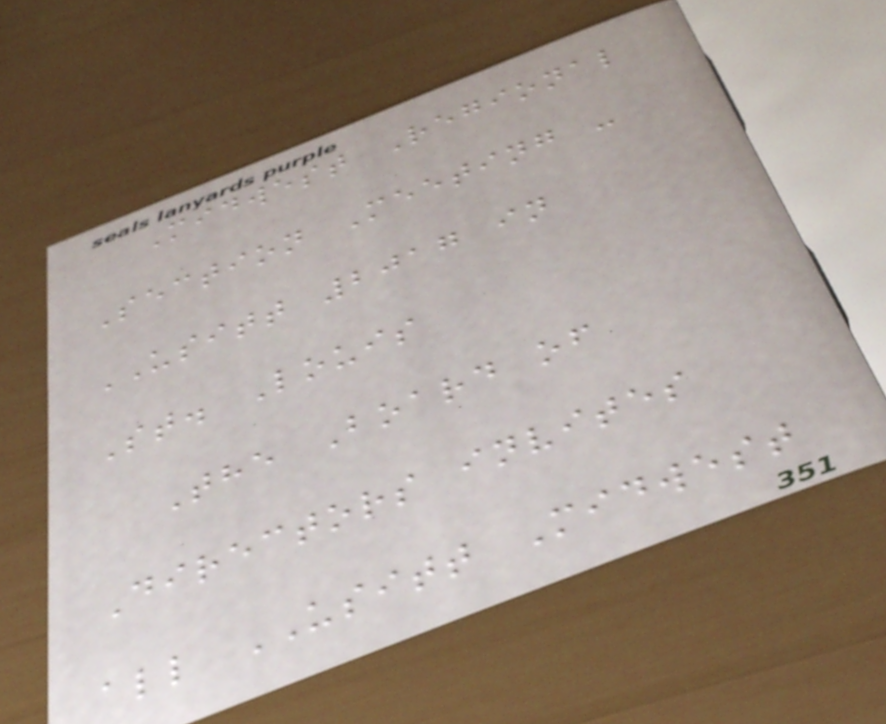Midwest Regional
Section Meeting -
USITT 2017 in
St. Louis
The Board of
Directors invites
all USITT Midwest
